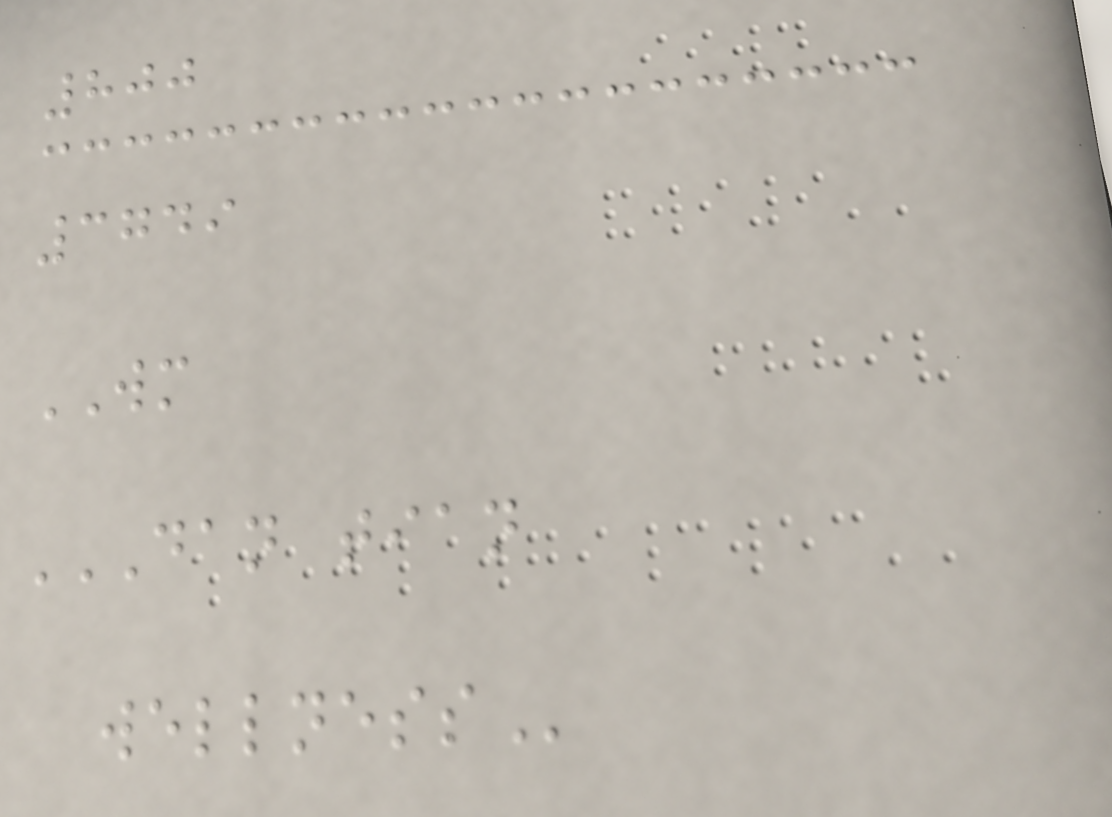800
3749
WM
DAN TIAN
WELLNESS
